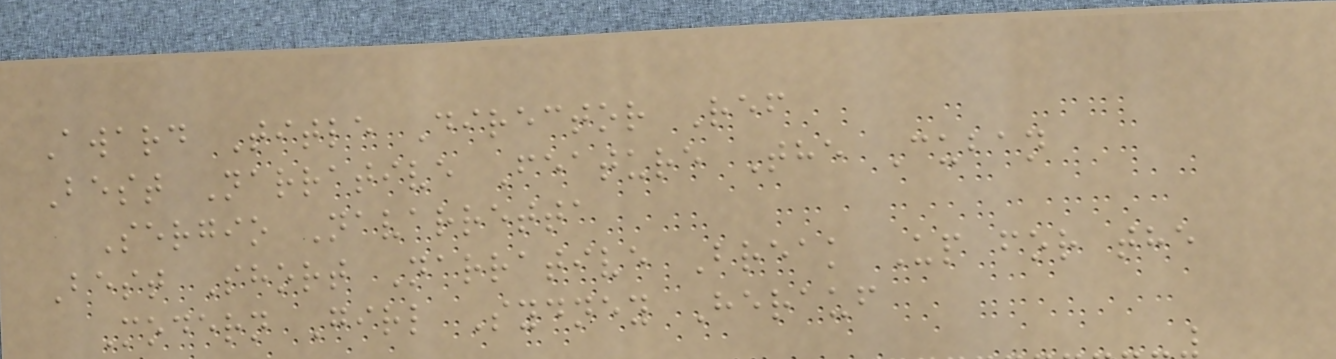Award Title Director Ref
Best Narrative Feature The Cuban
Sergio Navarretta
Best Short Narrative Break Up for the
Modern Girl Sydney Herauf
